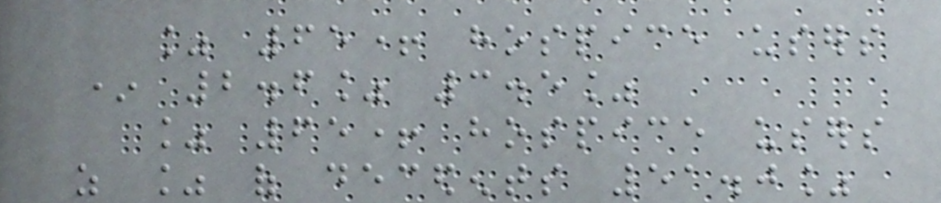% 65+ hospice users
* 2.6% 3.5%
% 65+ hospice users
as % of decedents 51.0%
